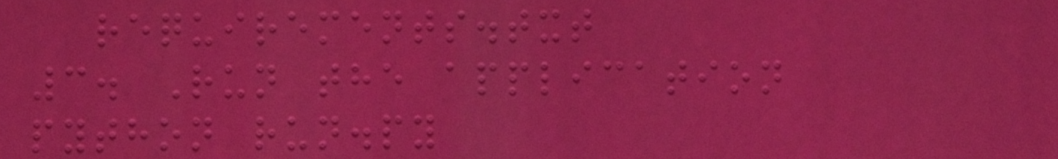requirements.txt
3. Run the application
python run.py
